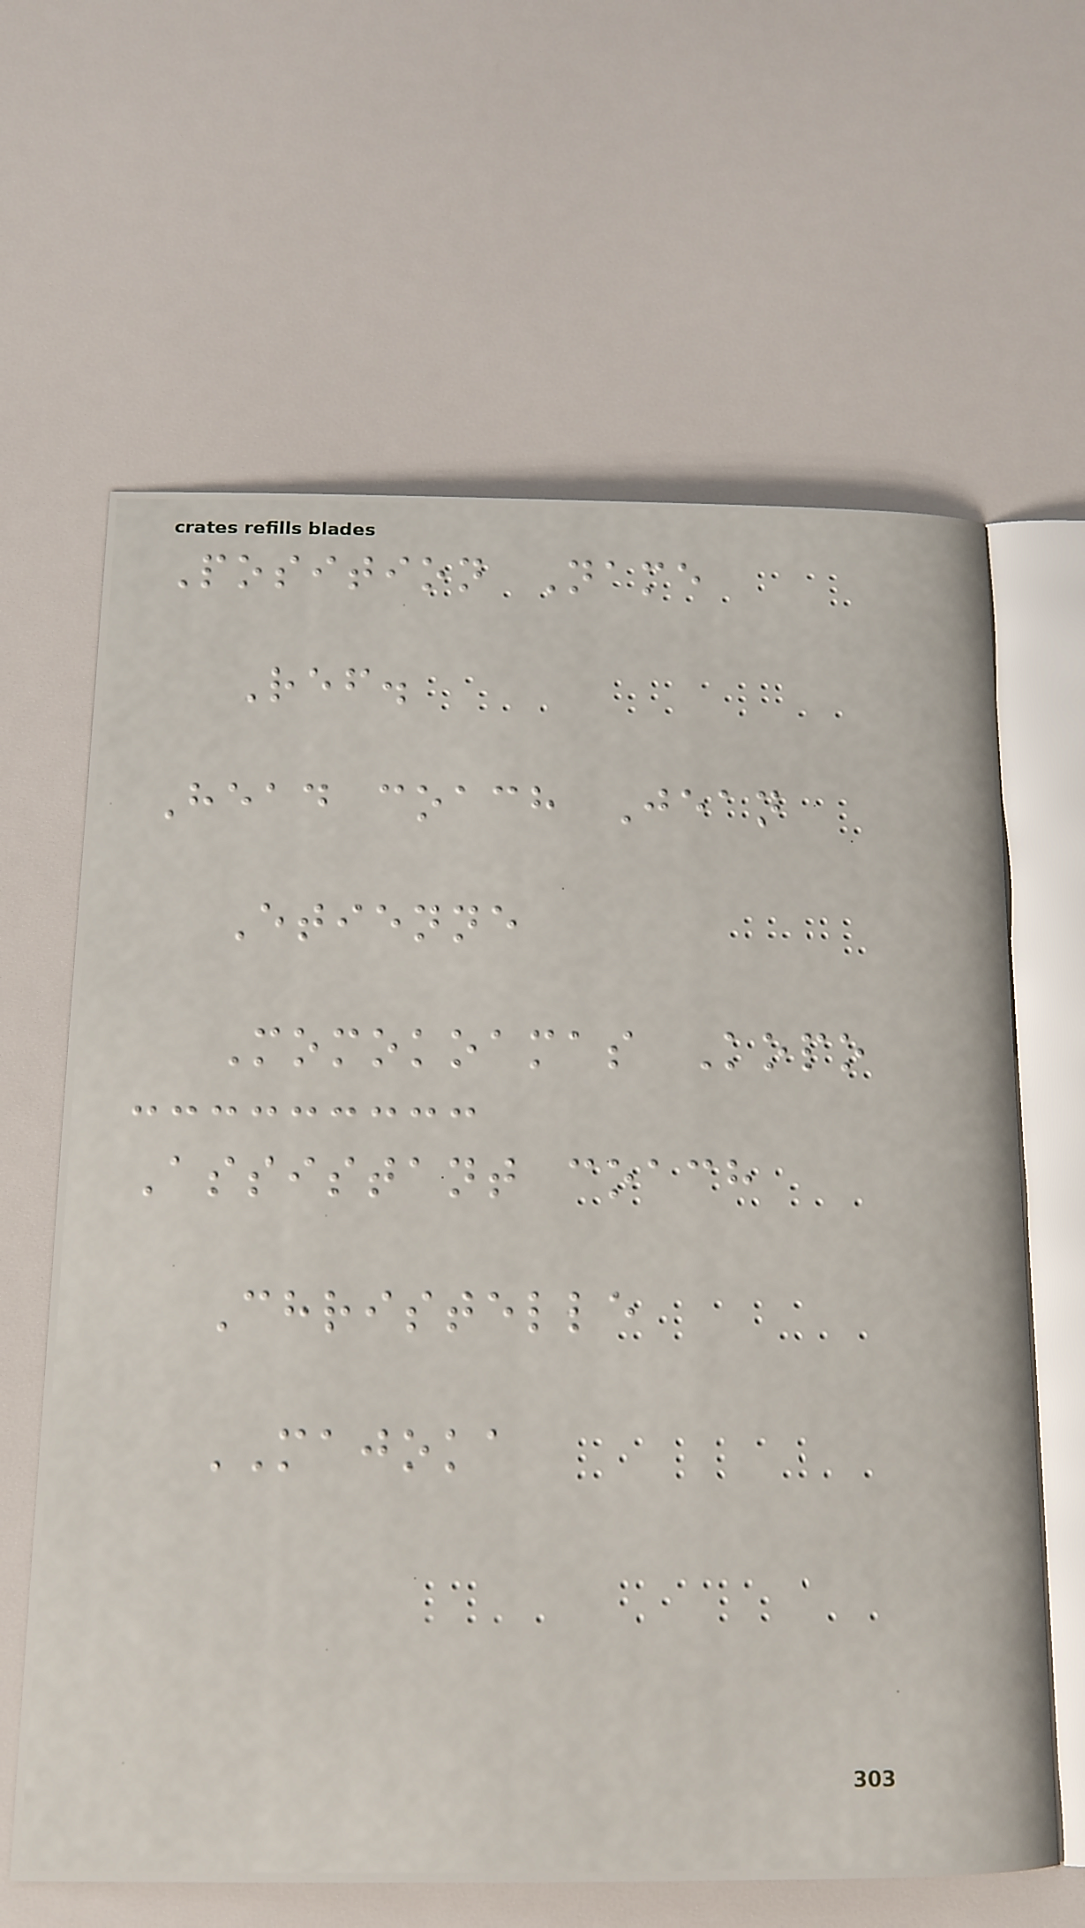Position Name
Ref.
Head coach Jean
Etienne
Momokoamas Kopo
Assistant coach
Christelle
MAJOKA
